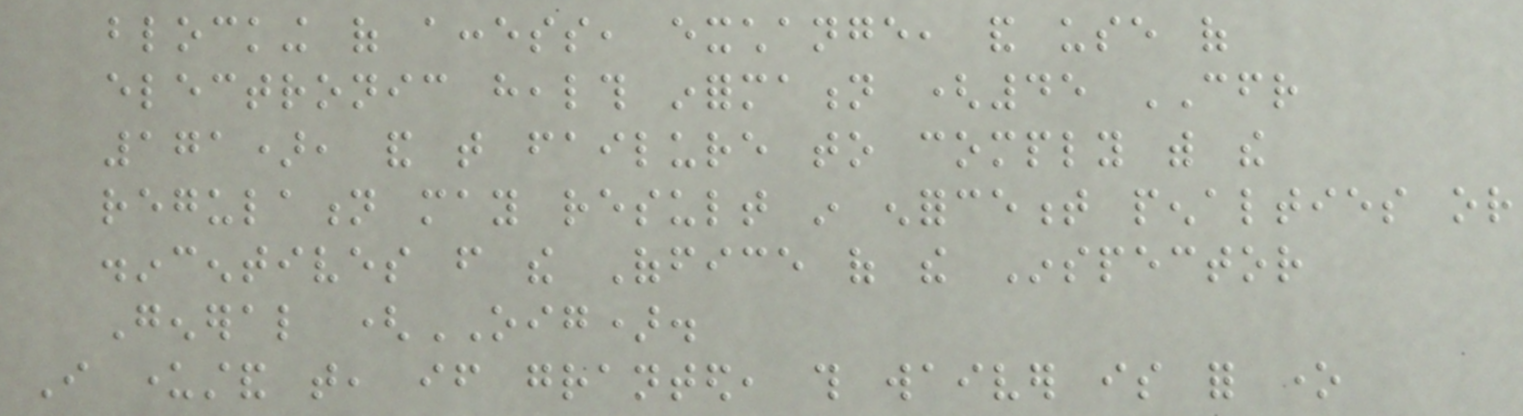blocking of access, exchange, and use of
electronic health information (45 CFR
171), and that failure to comply with the
regulation may result in enforcement penalties or
disincentives from the Office of the Inspector
General (OIG).
I understand that, if granted, this waiver is for one
